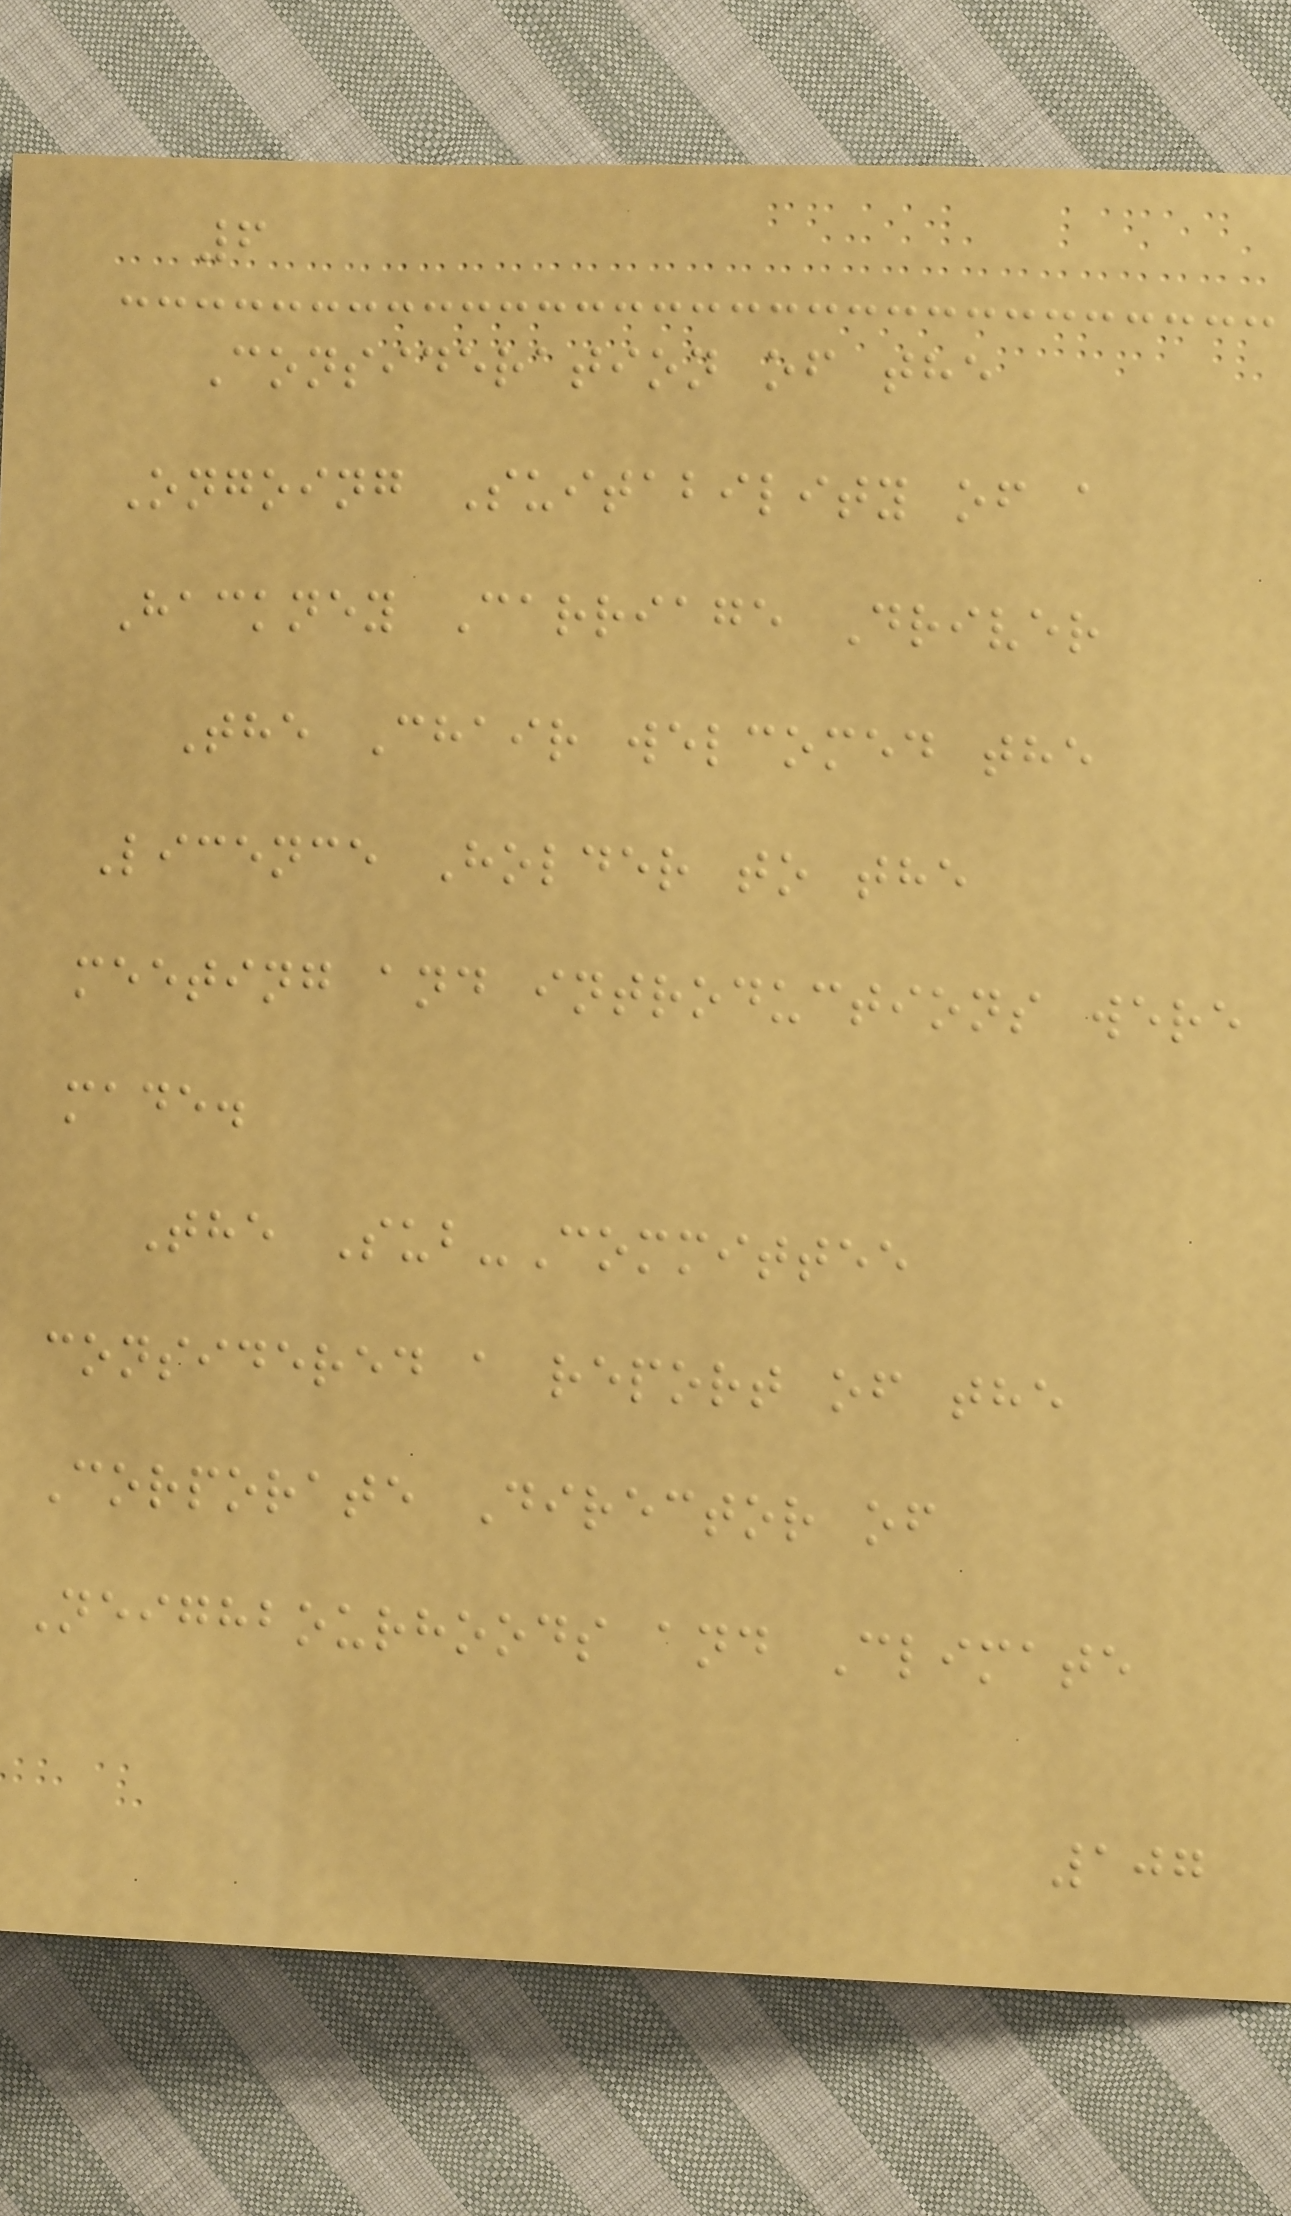6
Consideration of the
Ongoing Suitability of a
Hackney Carriage Driver
The Chair welcomed the
Licence Holder to the
meeting and introductions were
made.
The Sub-Committee
considered a report of the
Corporate Director of
Neighbourhoods and Climate
107
